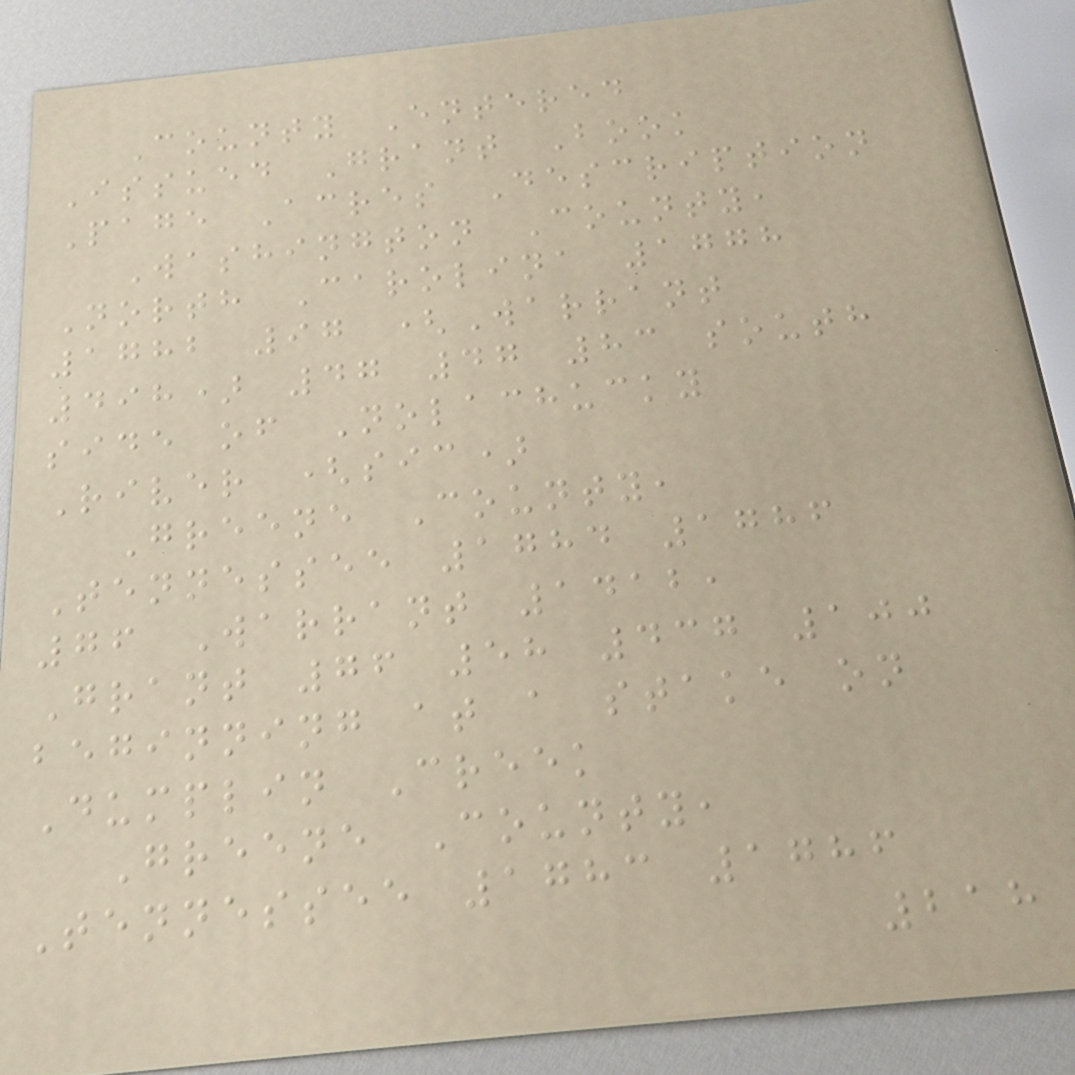County Entered
Issued Grant Book
Page Acres Description
Washington County,
North Carolina 1778
1782 97 (Warrant
498) 47 47 83 south
side of Nolachucky
River (sic)
Greene County,
Tennessee 1784 1786
76 Warrant 1412,
Grant 76 58 437 100
beginning at a stake on
Dumplin Creek
Greene County,
Tennessee 1783 1786
218
